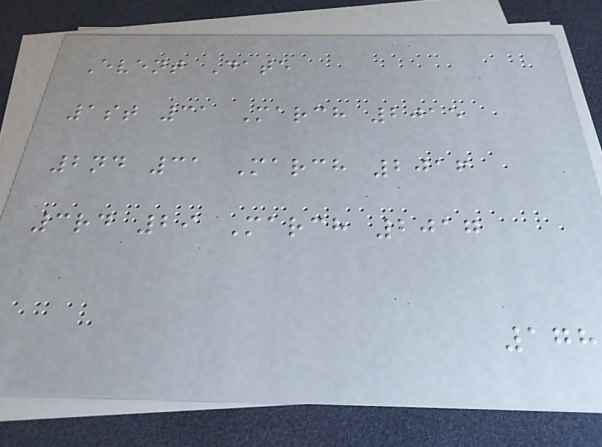Event Date
1st 31 March 2015
2nd 31 March 2016
3rd 29 March 2017
178
